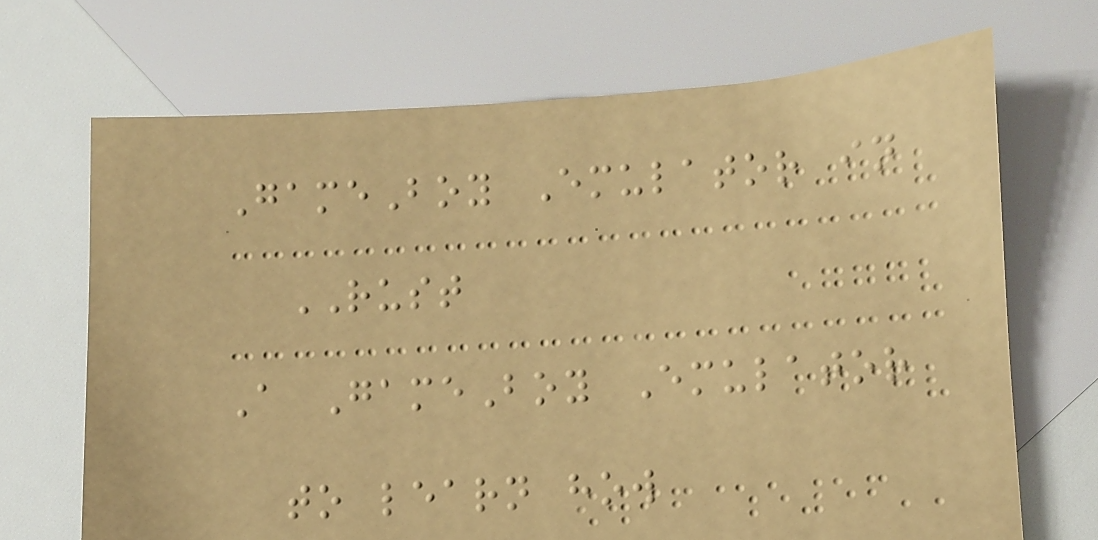GameBoy Emulator in
RUST
A GameBoy Emulator
to learn how
